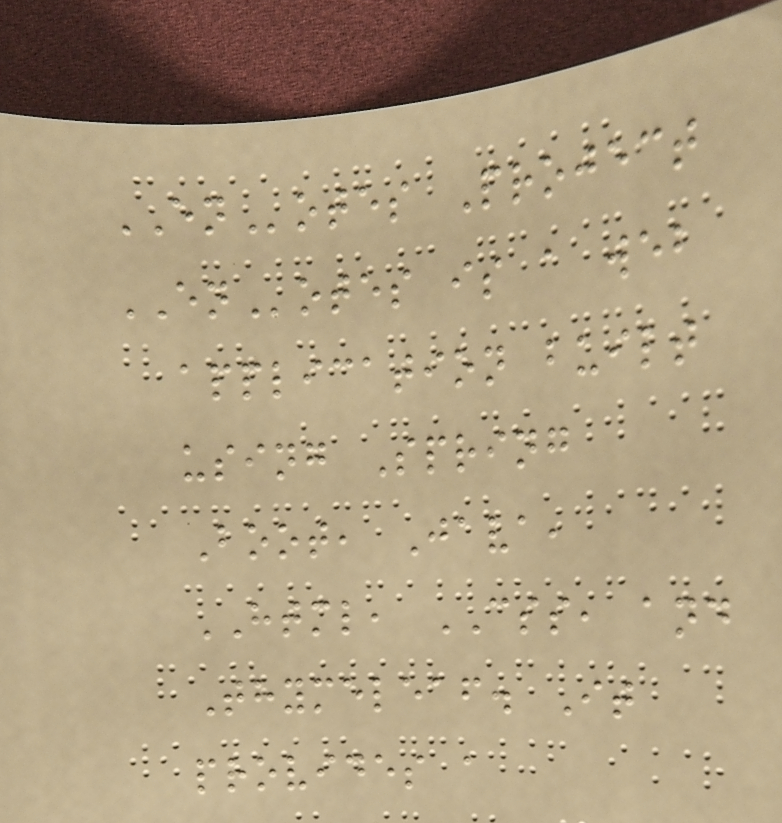ENotes Project
ENotes is a web
application built
using Spring
Boot, Java,
HTML, CSS, and
Thymeleaf. It
provides a
